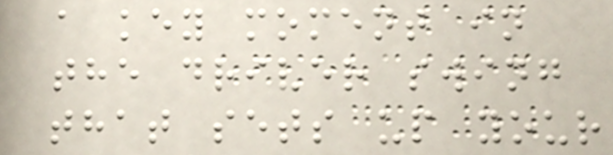a key moment in
the driver swing
that sets up your
